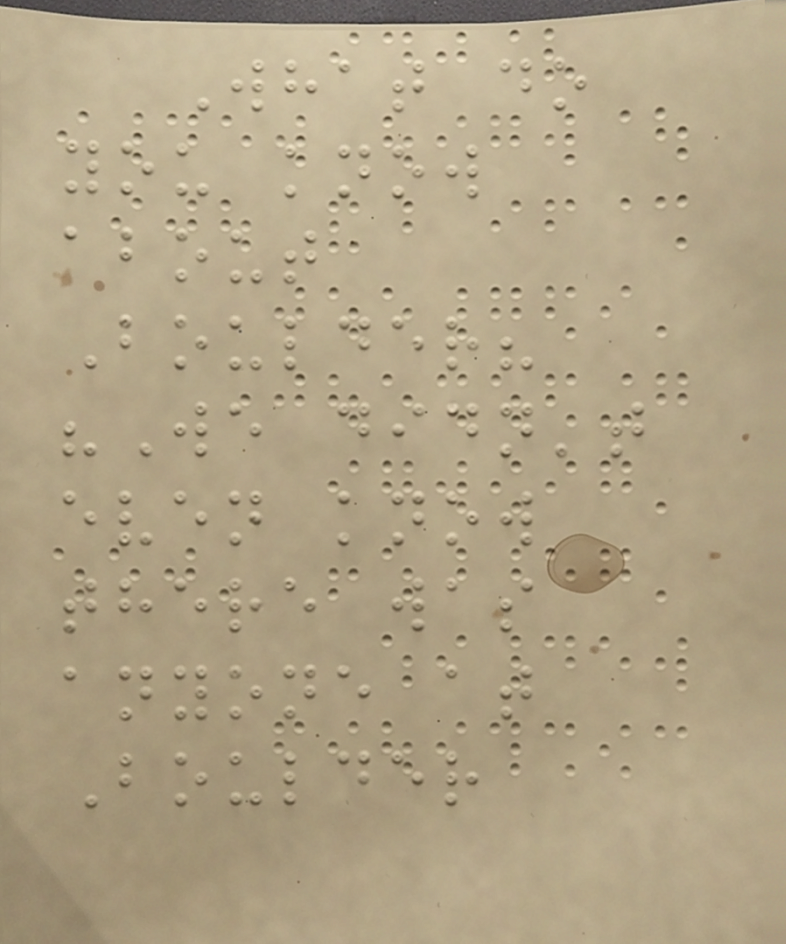What do
you know
about
Boulder?
"We didn't
even know
there was
anyone at
Boulder
